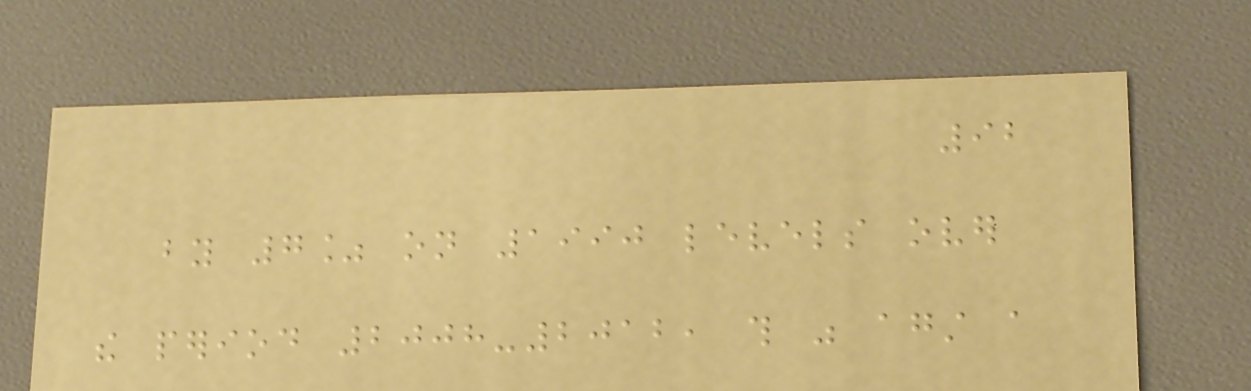92
by 7% on 1990 levels over
the period 2008-2012, this was against a
